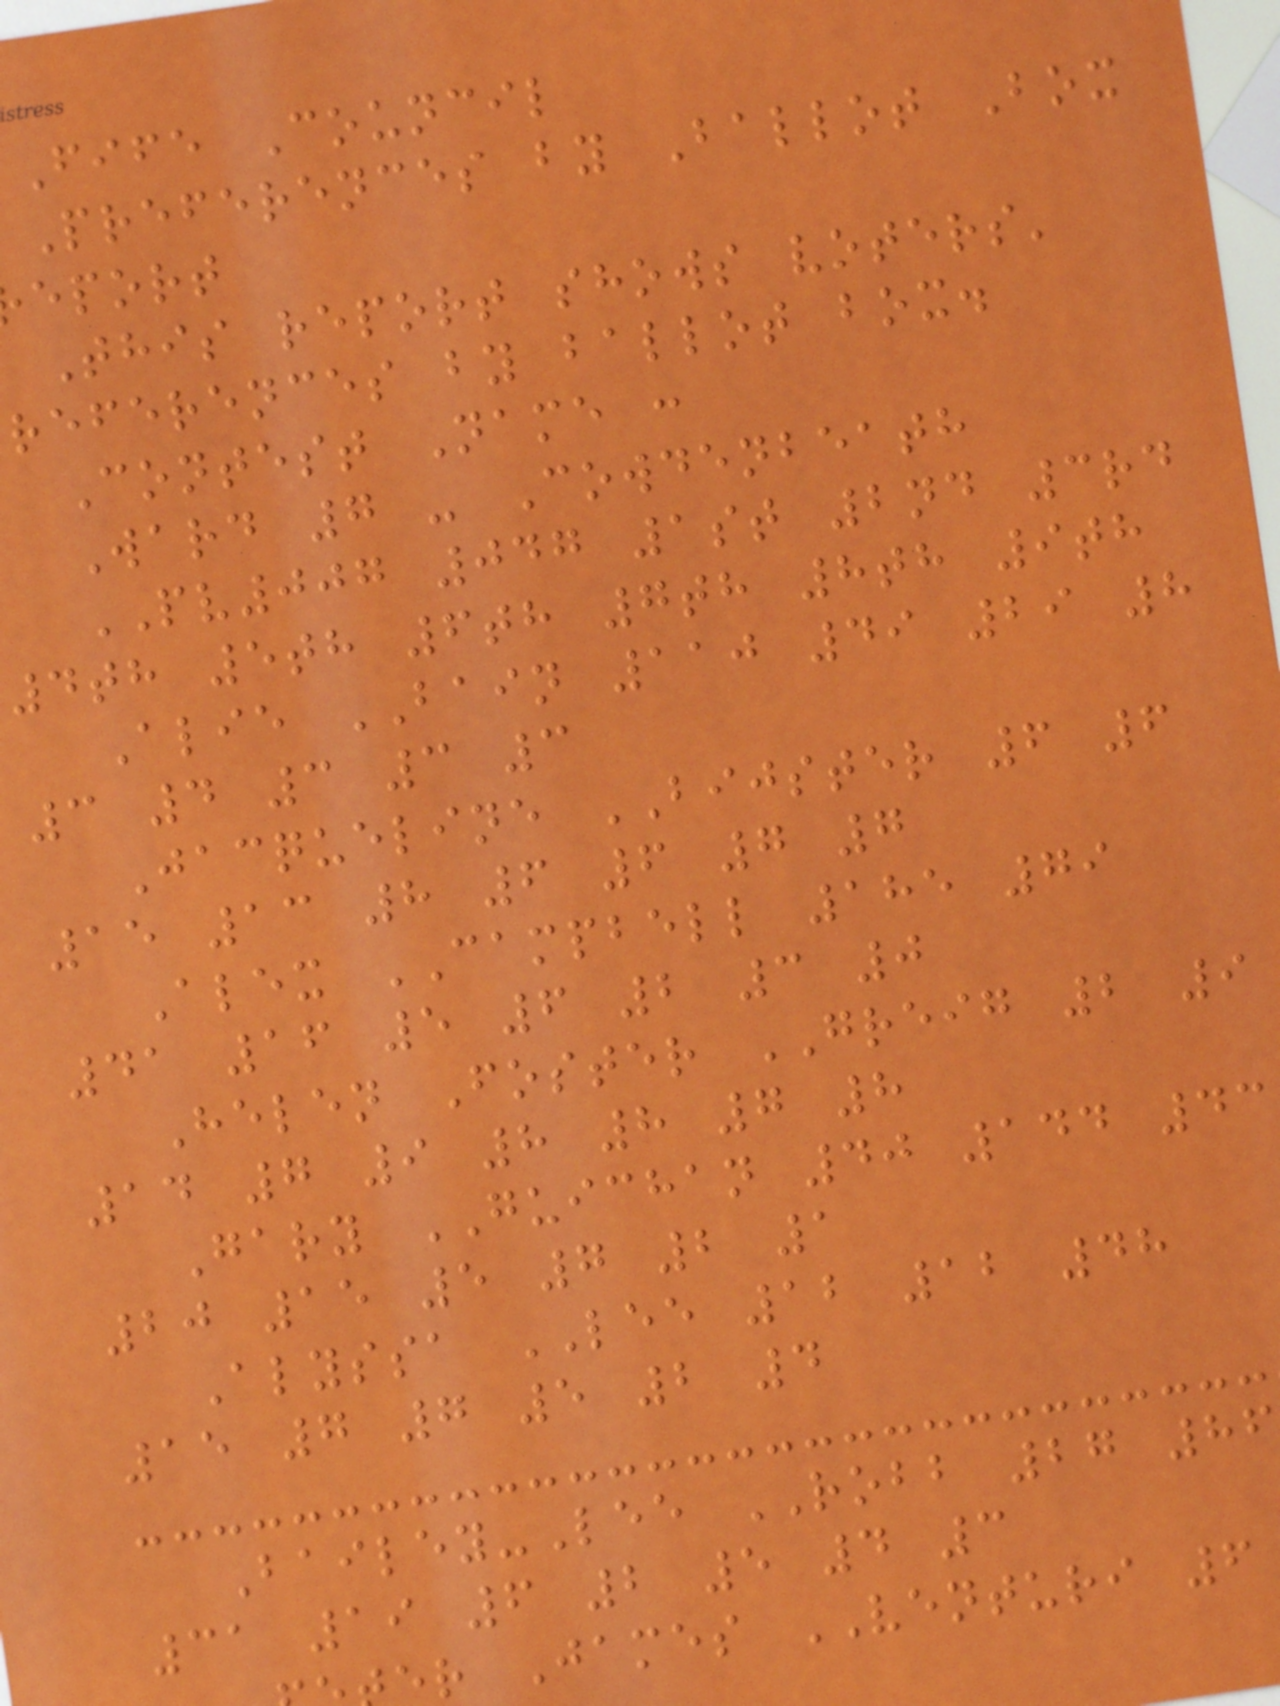Fife Council
Preferences by Ballot Box
eport
This report shows voters'
references by ballot box.
Contest Name :
Ward 7 - Cowdenbeath
PV007 047 1st 2nd 3rd
4th 5th 6th 7th 8th 9th
Alie BAIN 110 49 29 8
3 4 3 3 3
Jacqueline BIJSTER 6 6
15 13 8 6 6 7 7
Alex CAMPBELL 185 79
41 16 5 6 2 3 0
Helen Foster GREIG 2 9
14 7 9 8 8 7 8
Gary GUICHAN 40 144 43
20 15 5 7 2 1
Alyssa LEE 12 12 48
15 7 7 5 2 4
Bailey-Lee ROBB 27 86
31 19 6 2 5 4 3
er James VENTURI 6
